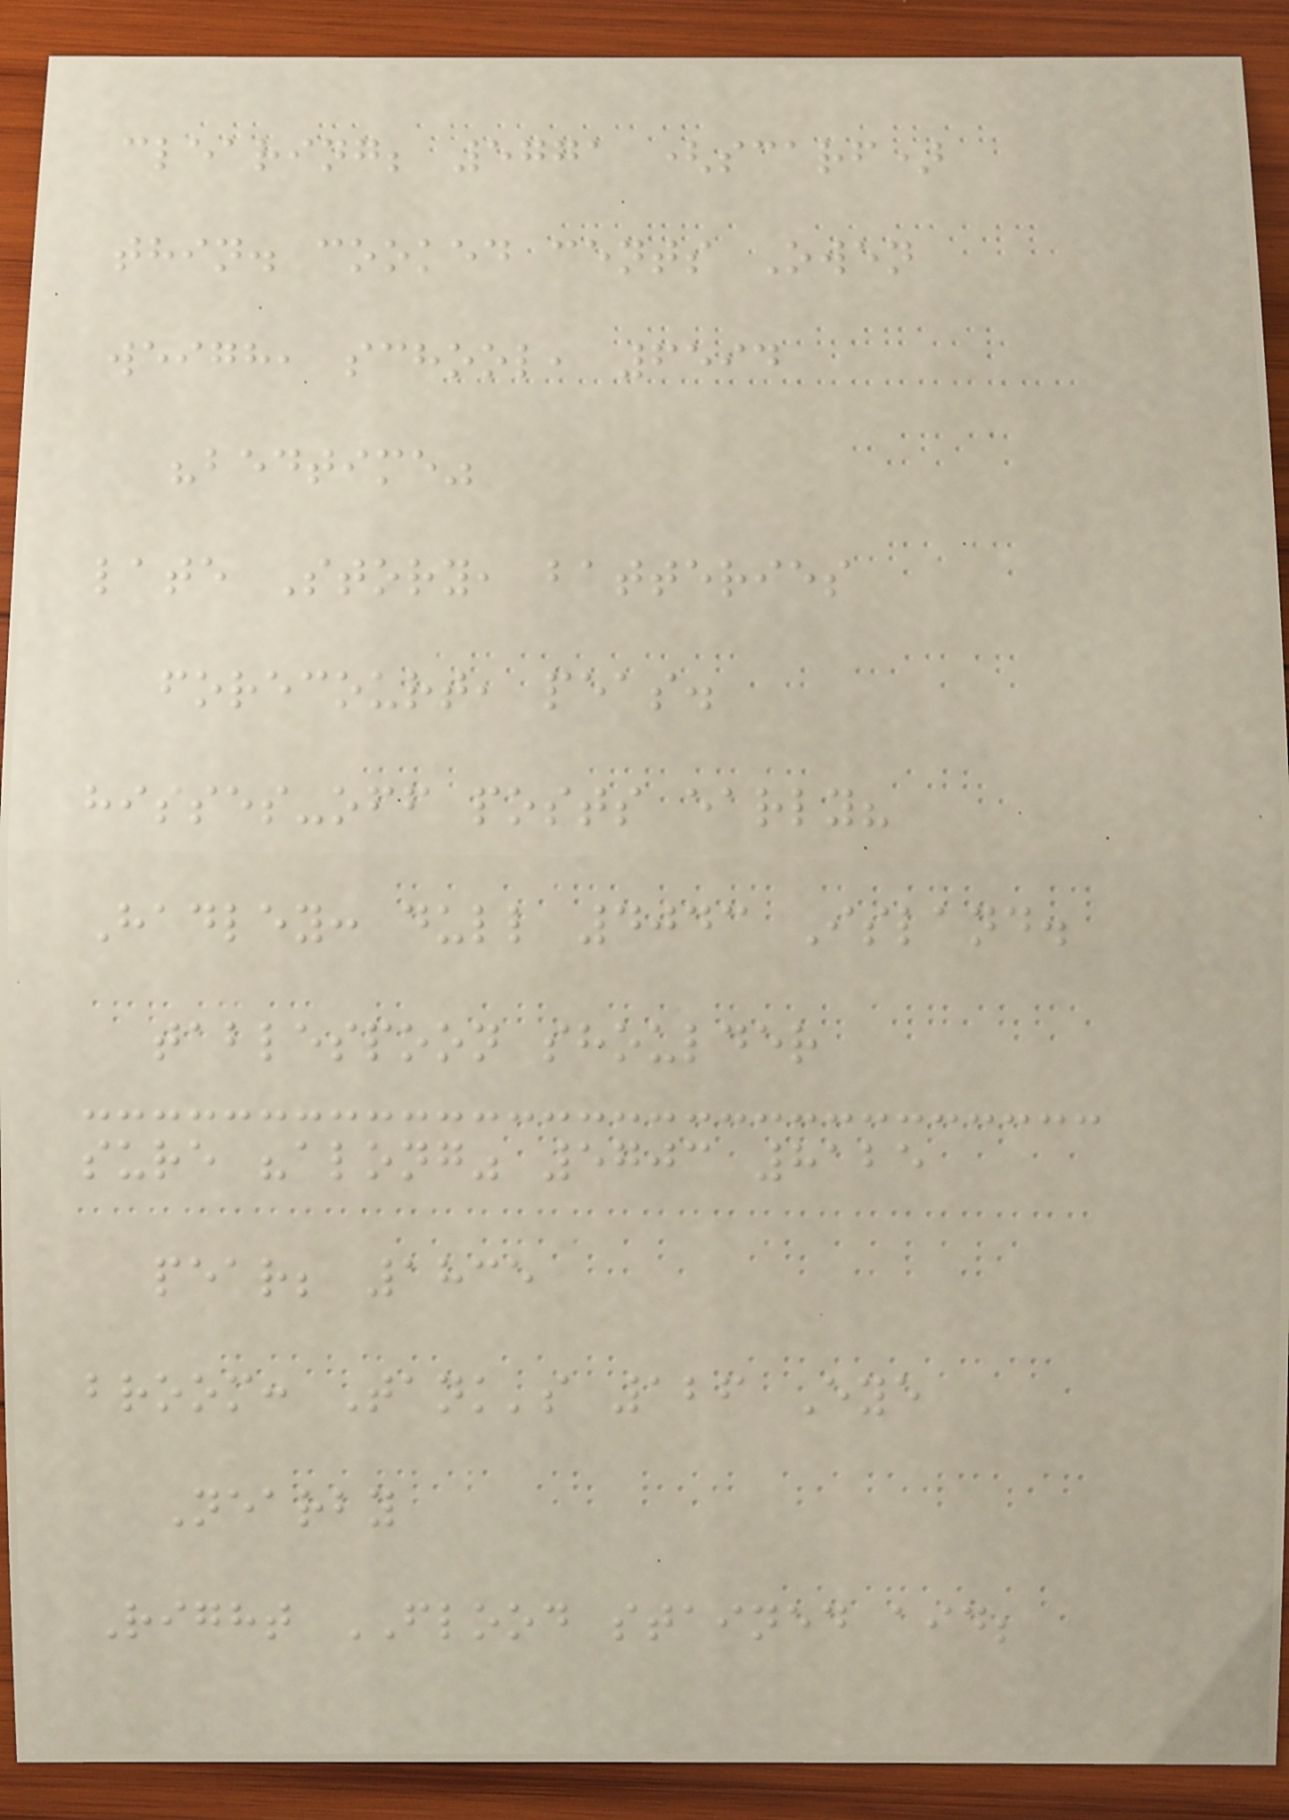clearing; 5771 (scarf)
thin. cooked cents Owen
weigh, school, 6594
"bedtime"
late Story, batteries
forecourt, peas.
hisses-off posts early?
Hadley: dull 4043 Island.
tablespoon shoulder
sure "along" 5703 8125
pear; 1835
broom: Tank's 126 Eye
Nearby
Right FLOOD stained aid;
